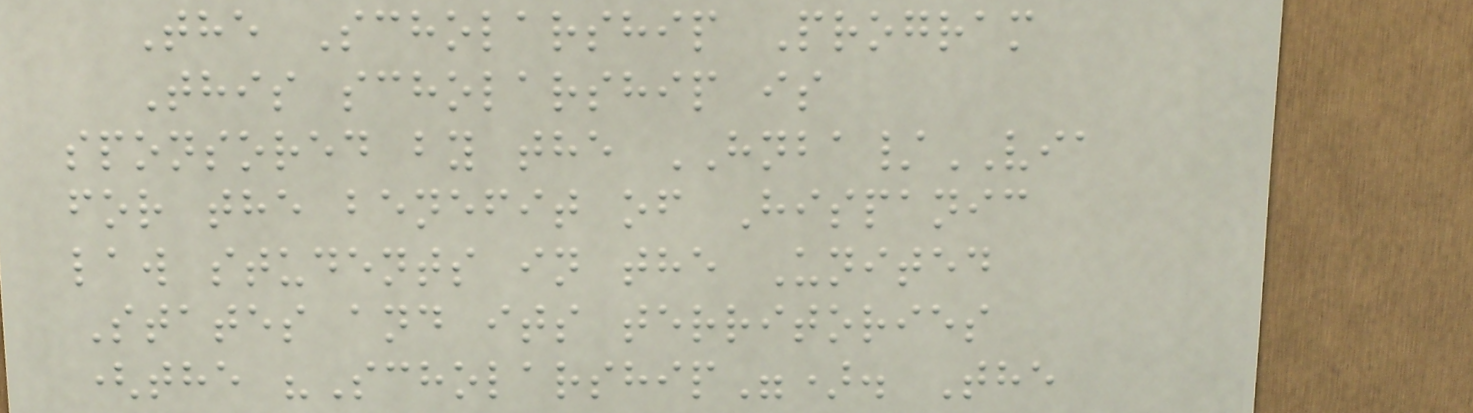The Scholarship Program
This scholarship is
sponsored by the HNBA/VIA
for the benefit of Hispanic
law students in the United
States and its territories
(the "Scholarship"). The
